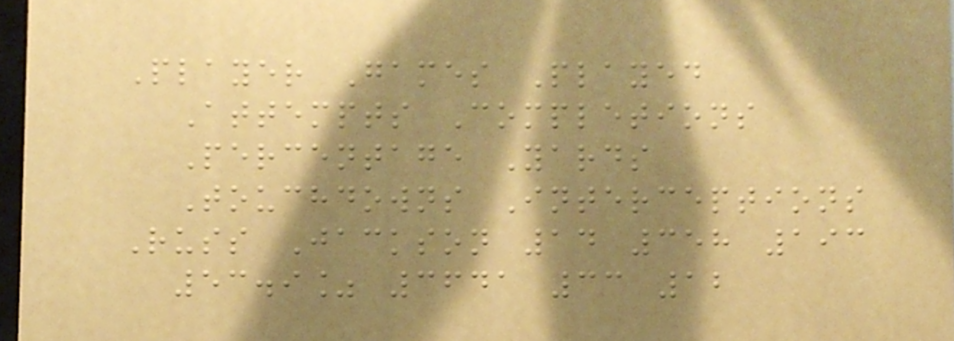Player Games Played
Attempts Completions
Percentage Yards
Touchdowns Interceptions
Russ Jackson 14 358 193
53.9% 3641 33 12
